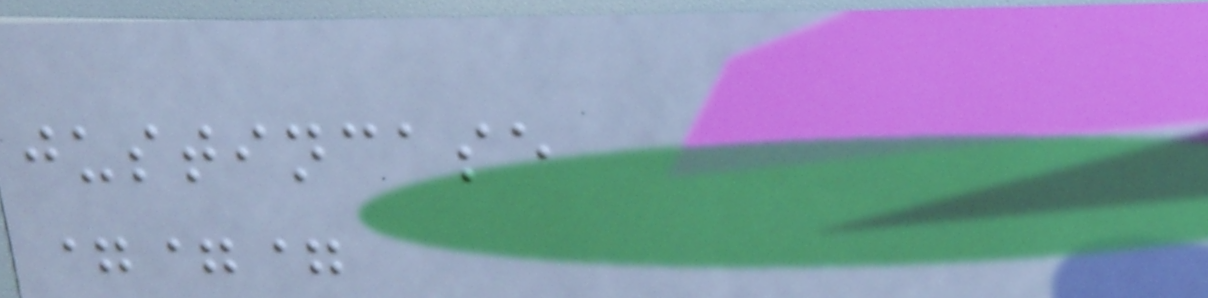justincase
===
